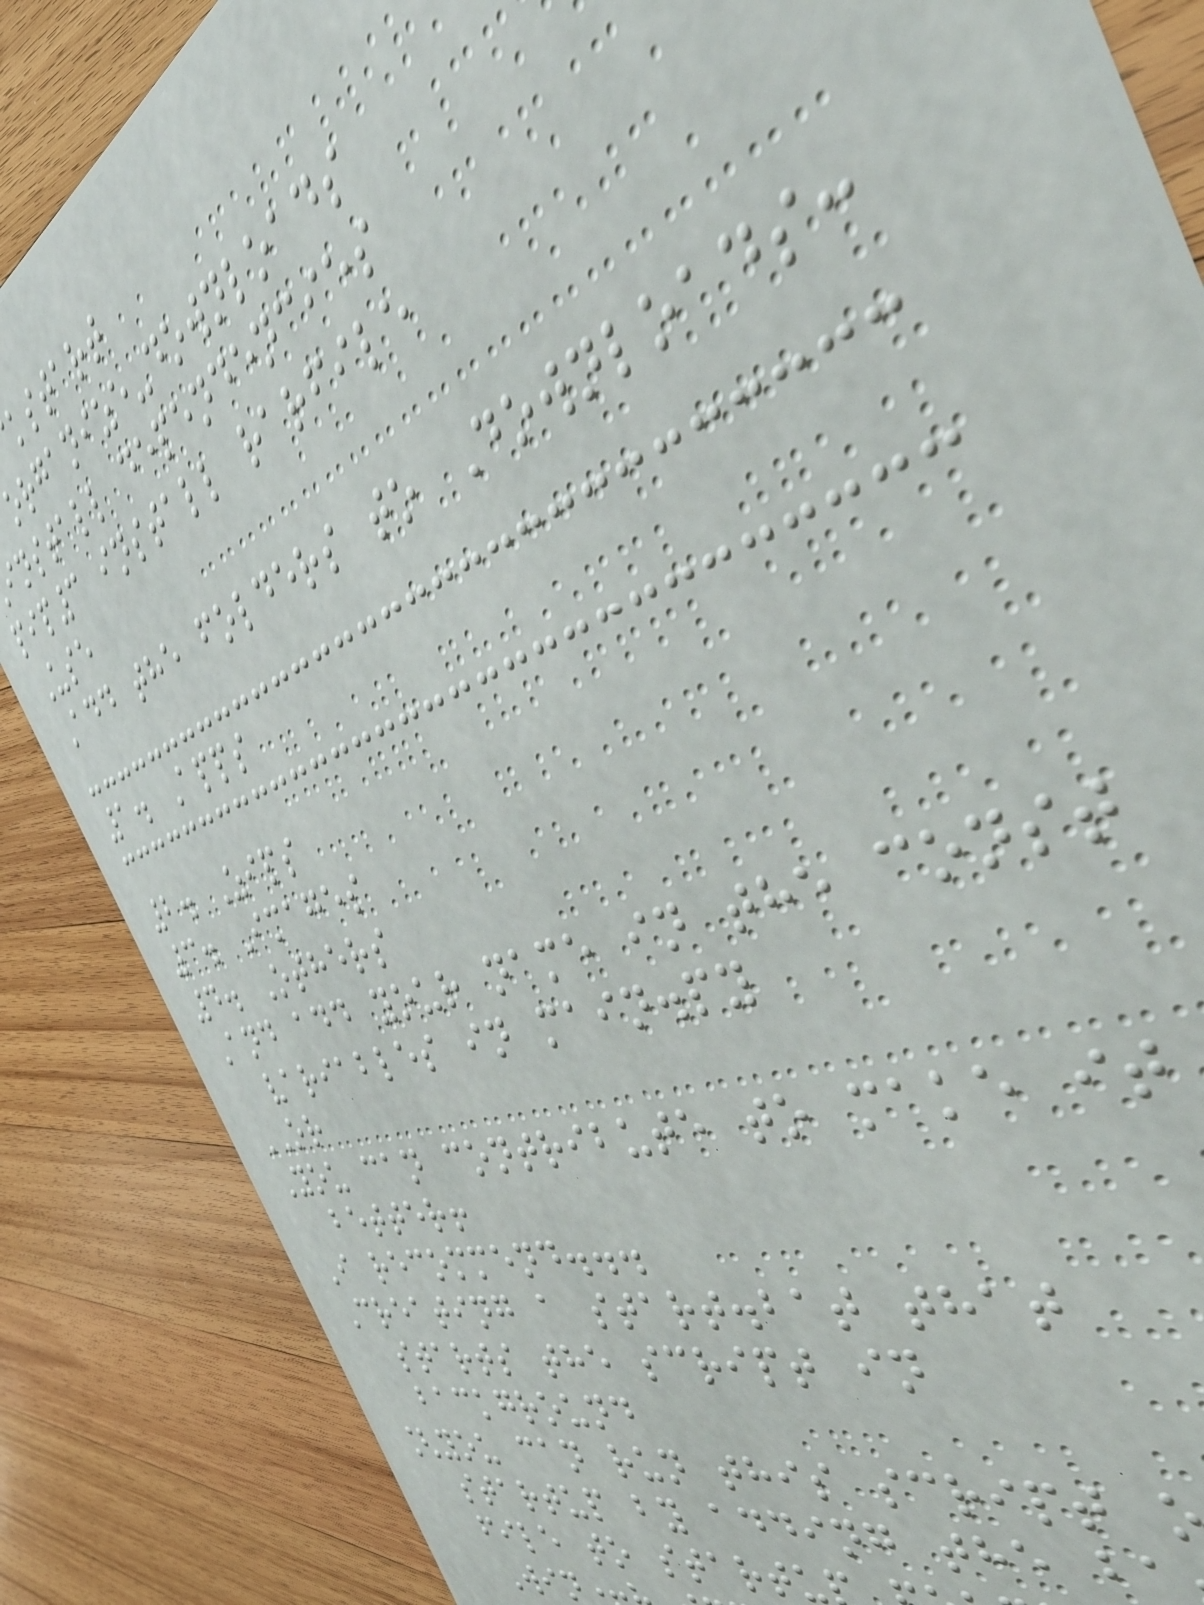kstart
organize-downloads
install dependencies
pip3 install rarfile
Use
Add the folders to Downloads:
1. Apps
2. Zips
3. Images
4. Others
And add your name in the const
variables in main.py
OR
You can contribute to make it
better!
I recommend...
Creating a start.bat that
starts the script in
background
[you can run this script
startup by adding the b
file to startu
